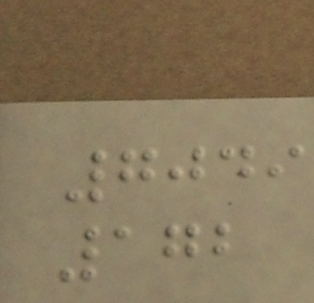7049
172
